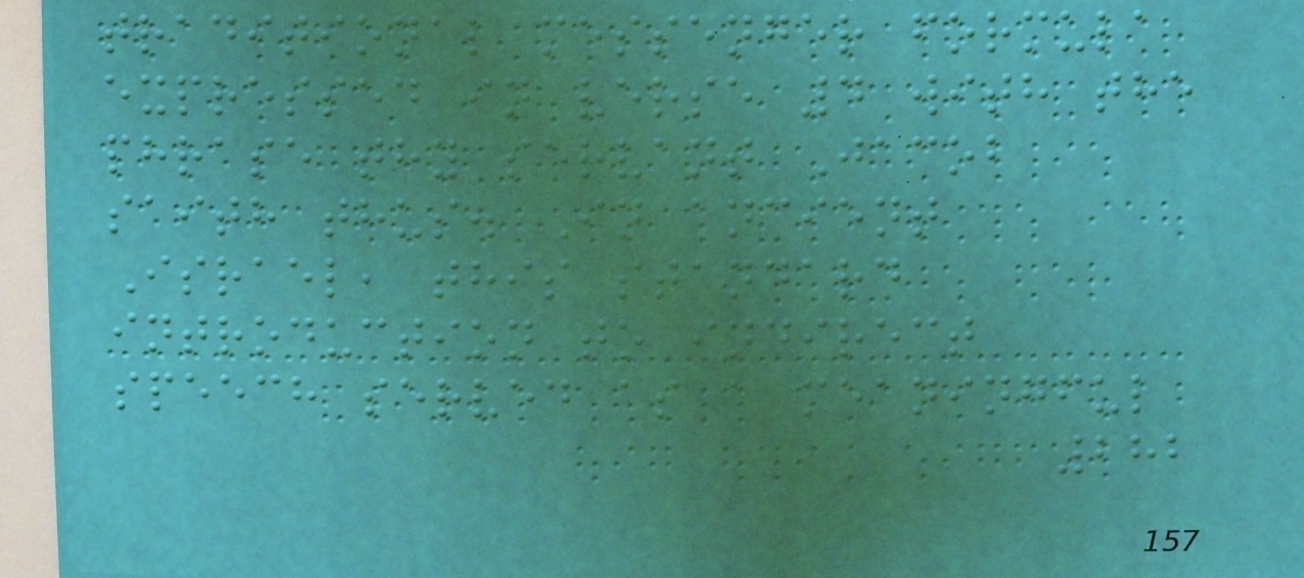traditional messenger formula
expressed in verse 4 with the
phrase thy servant Jacob
saith thus. In ancient
Israel, this standard
introduction to indirect
speech served as a meaningful
282
